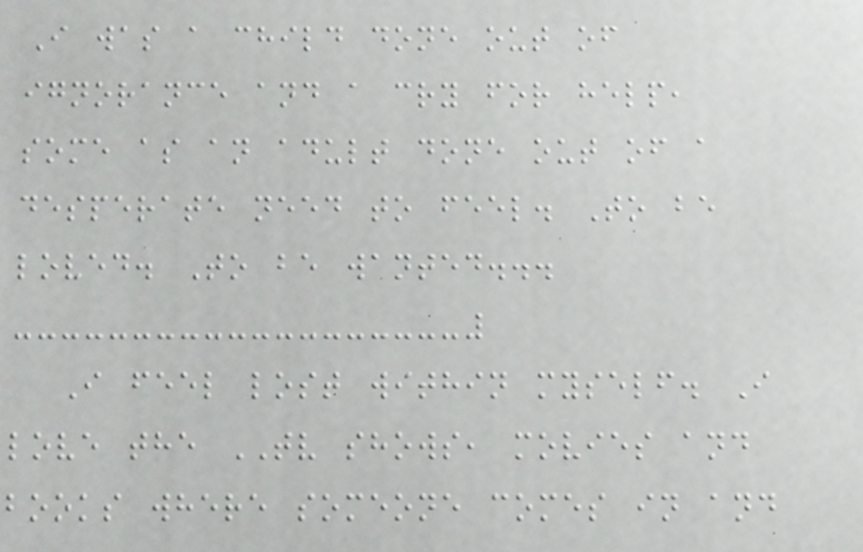I was a child done out of
ignorance and a cry for help,
some as an adult done out of a
desperate need to feel. To be
loved. To be wanted...
I feel lost within myself. I
love the TV shows, movies and
books where someone comes in and
